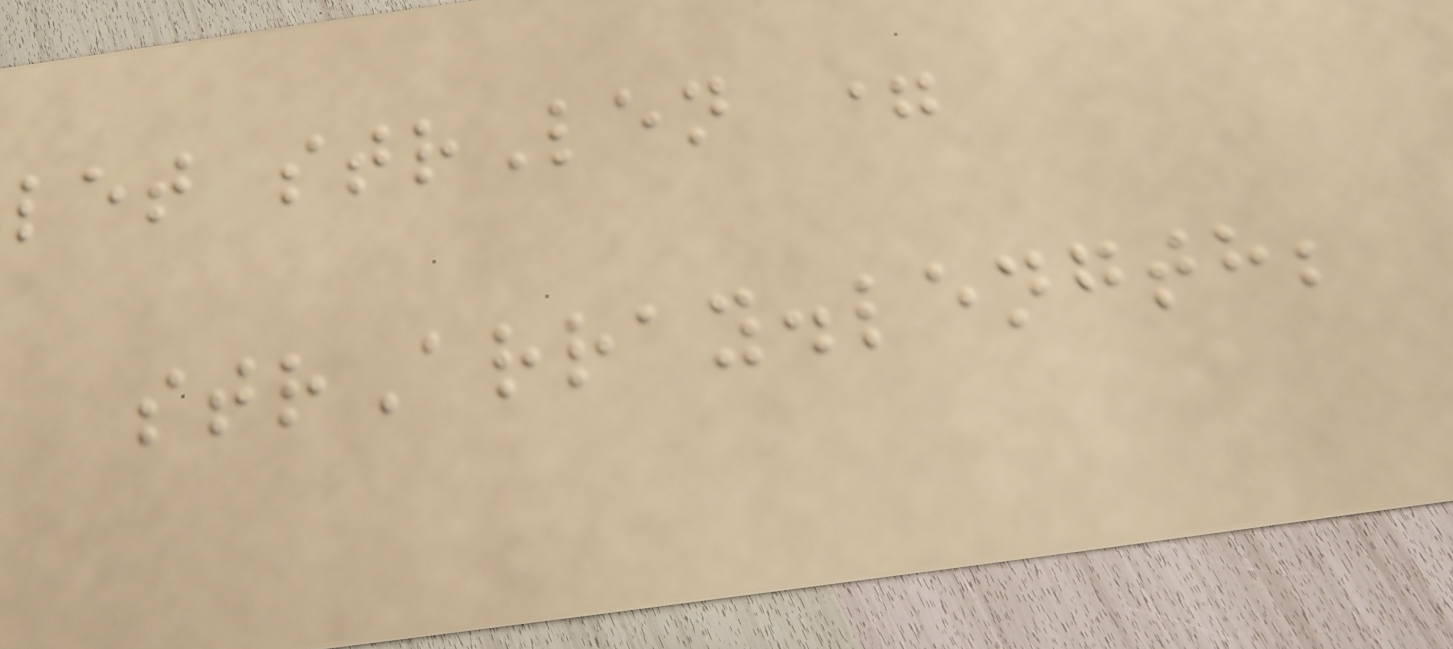let strLen =
strArray.length;
